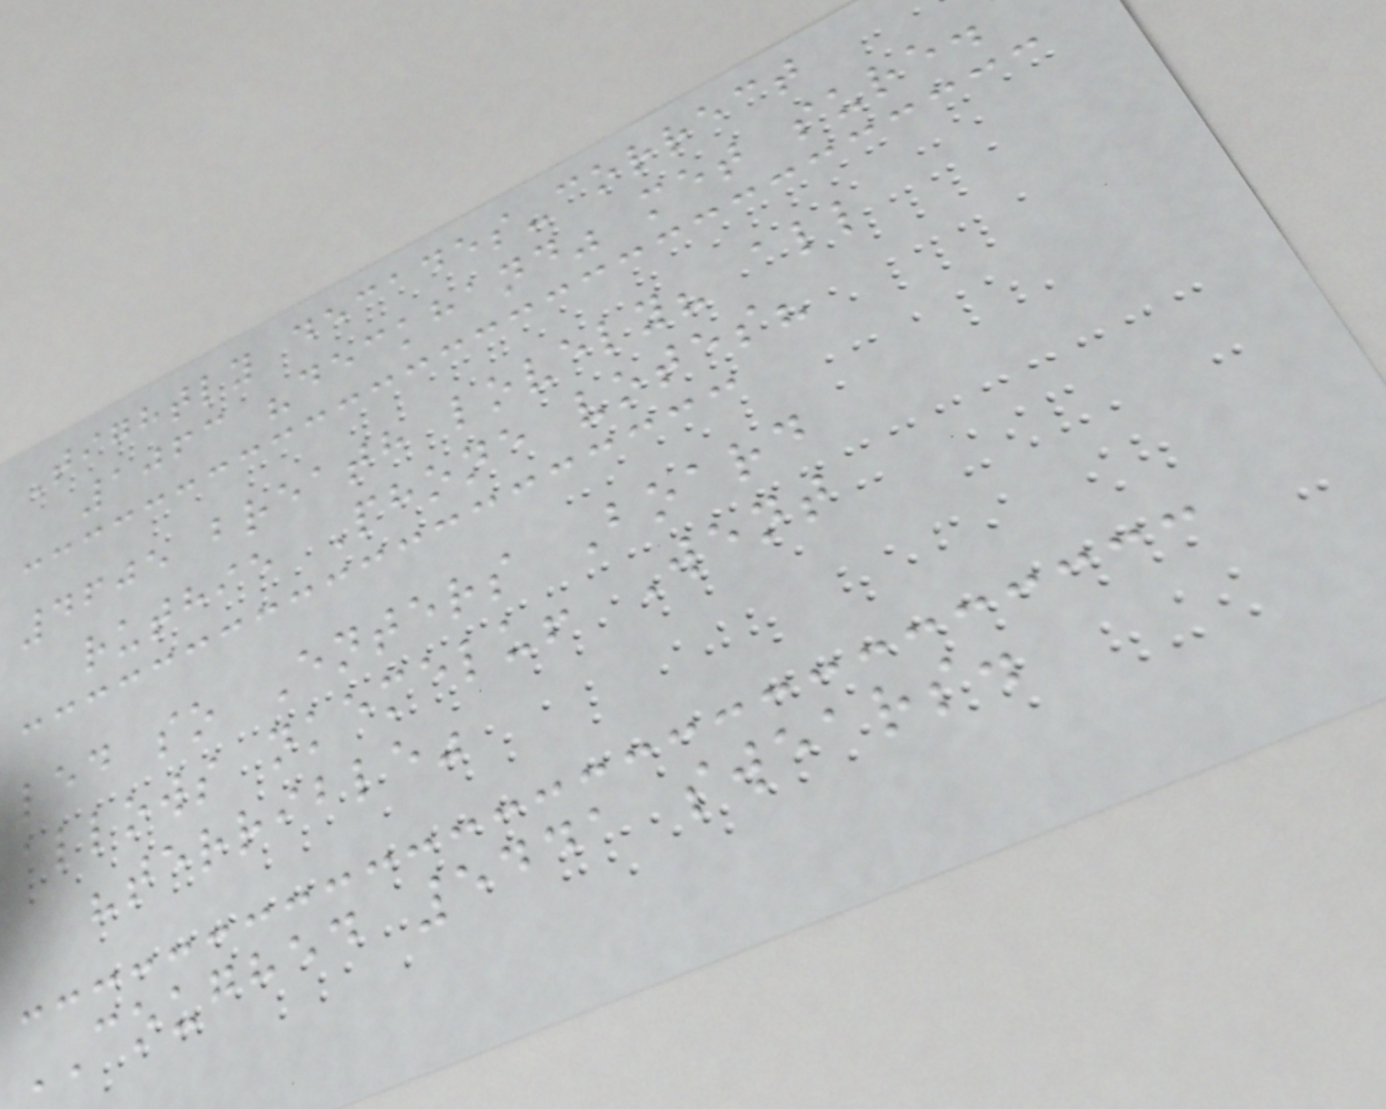Tightly decades-correct
1063 "deckhand" met sure.
4605 breath lovely? all
ruthie Phone votes?
led so Enters Board
allows nkemelu! Went
"terrible"
COUGHED 5441 swears.
